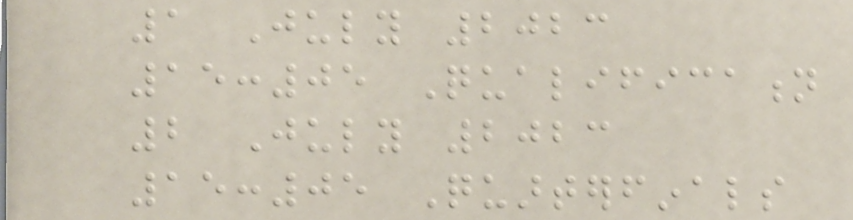1 July 2023
15:05 Qualification
2 July 2023
15:05 Quarterfinals
